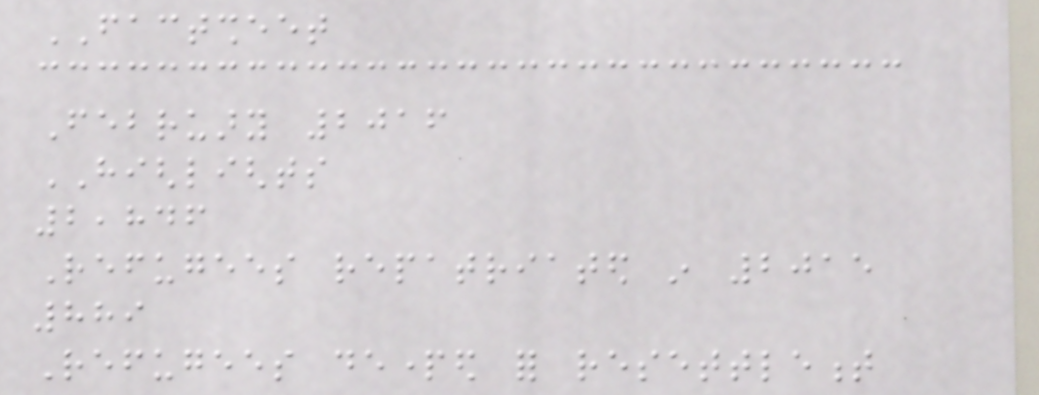FACTSHEET
February 2016
HIGHLIGHTS
2,846
Refugees repatriated in 2015
889
Refugees departed for resettlement
